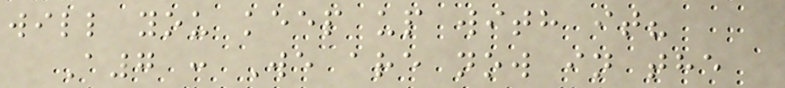will you keep up with it?
A7 : We are now in the
